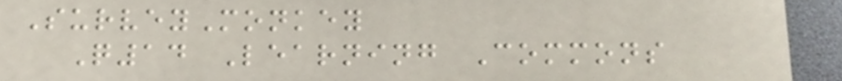SurveyMonkey
Q14 Learning Commons
